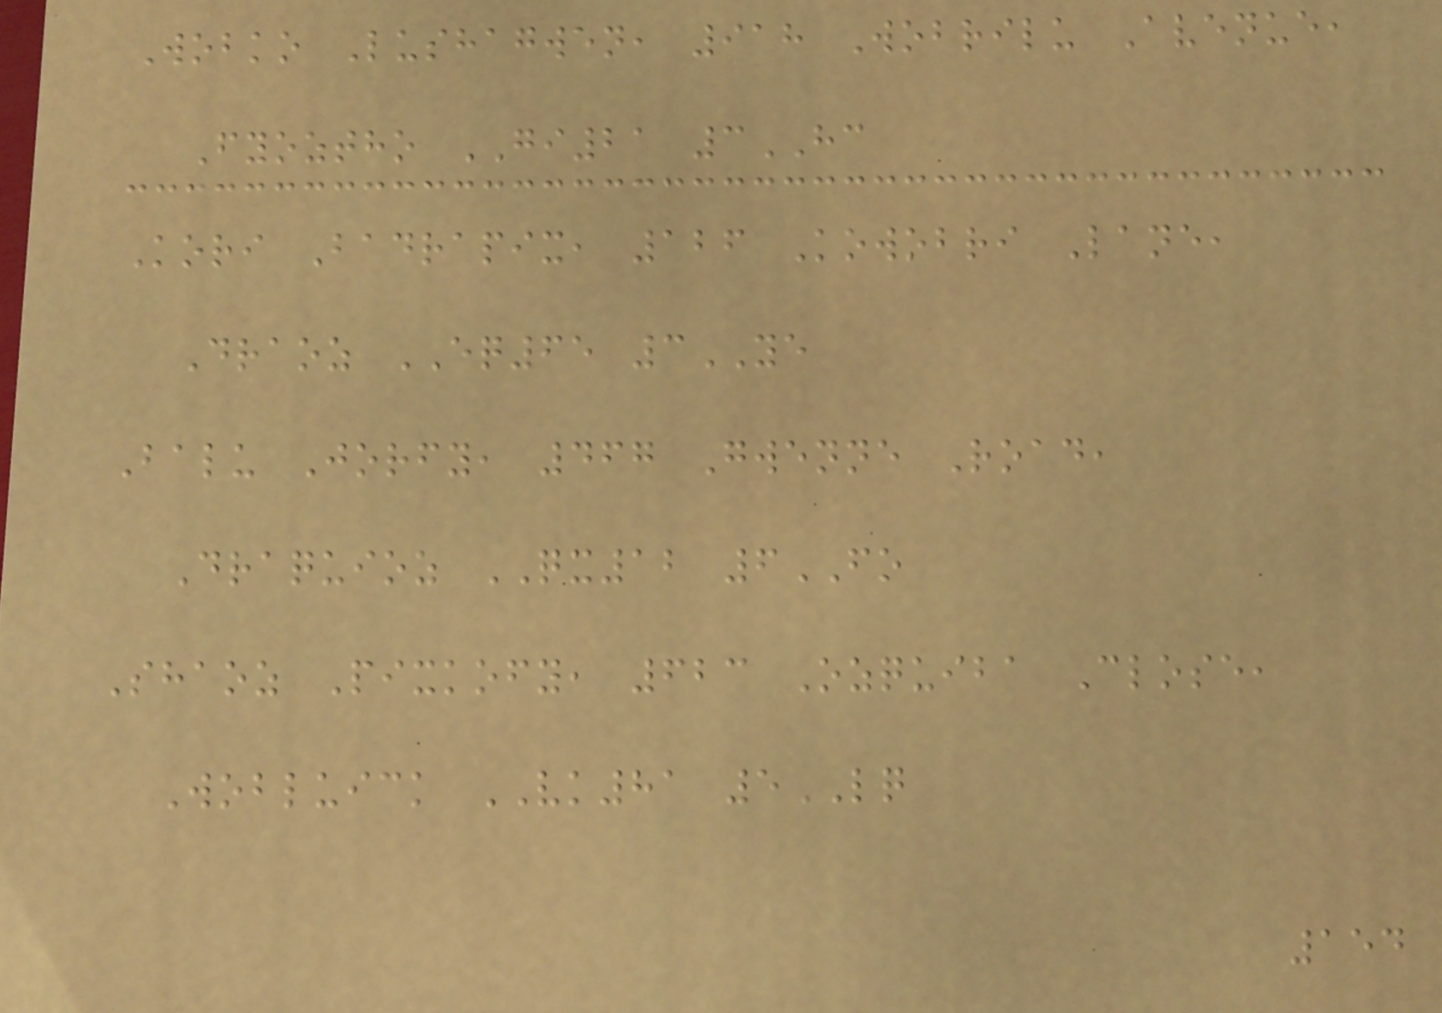Wobko Lushagwen, 918 Wobrilu Avenue,
Fyoztho GI21 3HC
Kori Badrapix, 126 Kowobri Lane,
Draoz EQ65 3YE
Balu Jorfy, 467 Gwenne Road,
Draquioz QX12 6FO
Shaoz Pixkofy, 623 Ozquiba Close,
Wobluick VK81 5LQ
154
